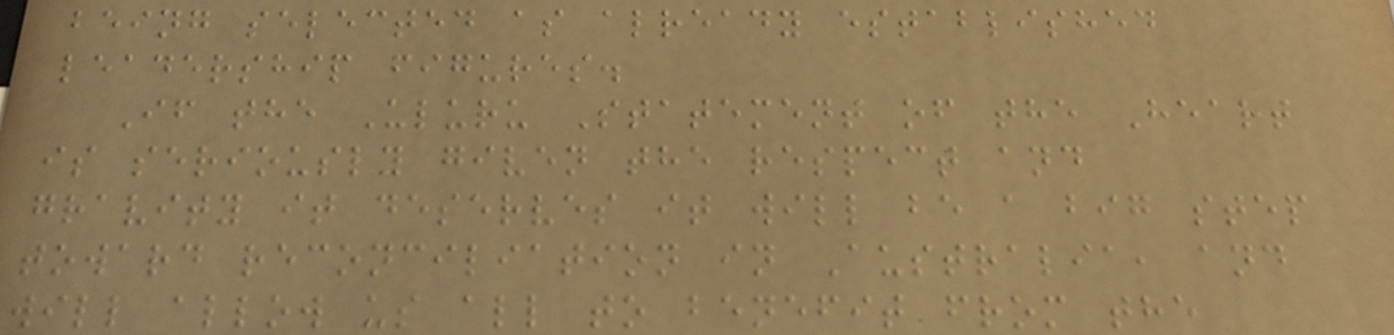being selected as already established
leadership figures.
If the Uluru Statement of the Heart
is seriously given the respect and
gravity it deserves it will be a big step
toward reconciliation in Australia, and
will allow us all to benefit from the
